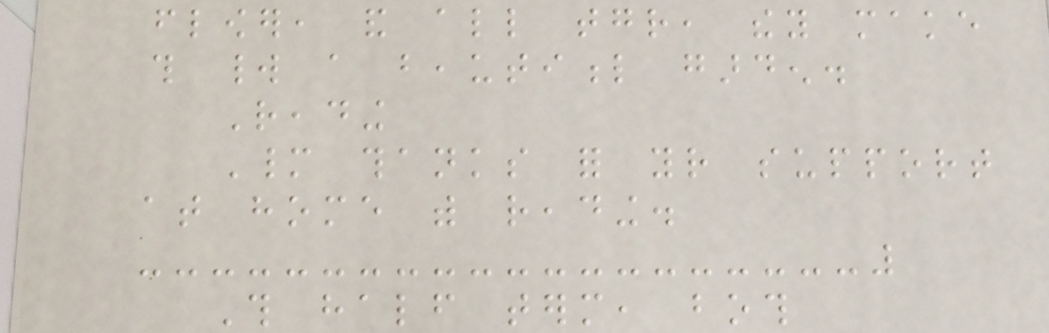flower, and all together, they make
this world a beautiful garden.
Reading
Many thanks for your support
at home with reading.
This half term, both
